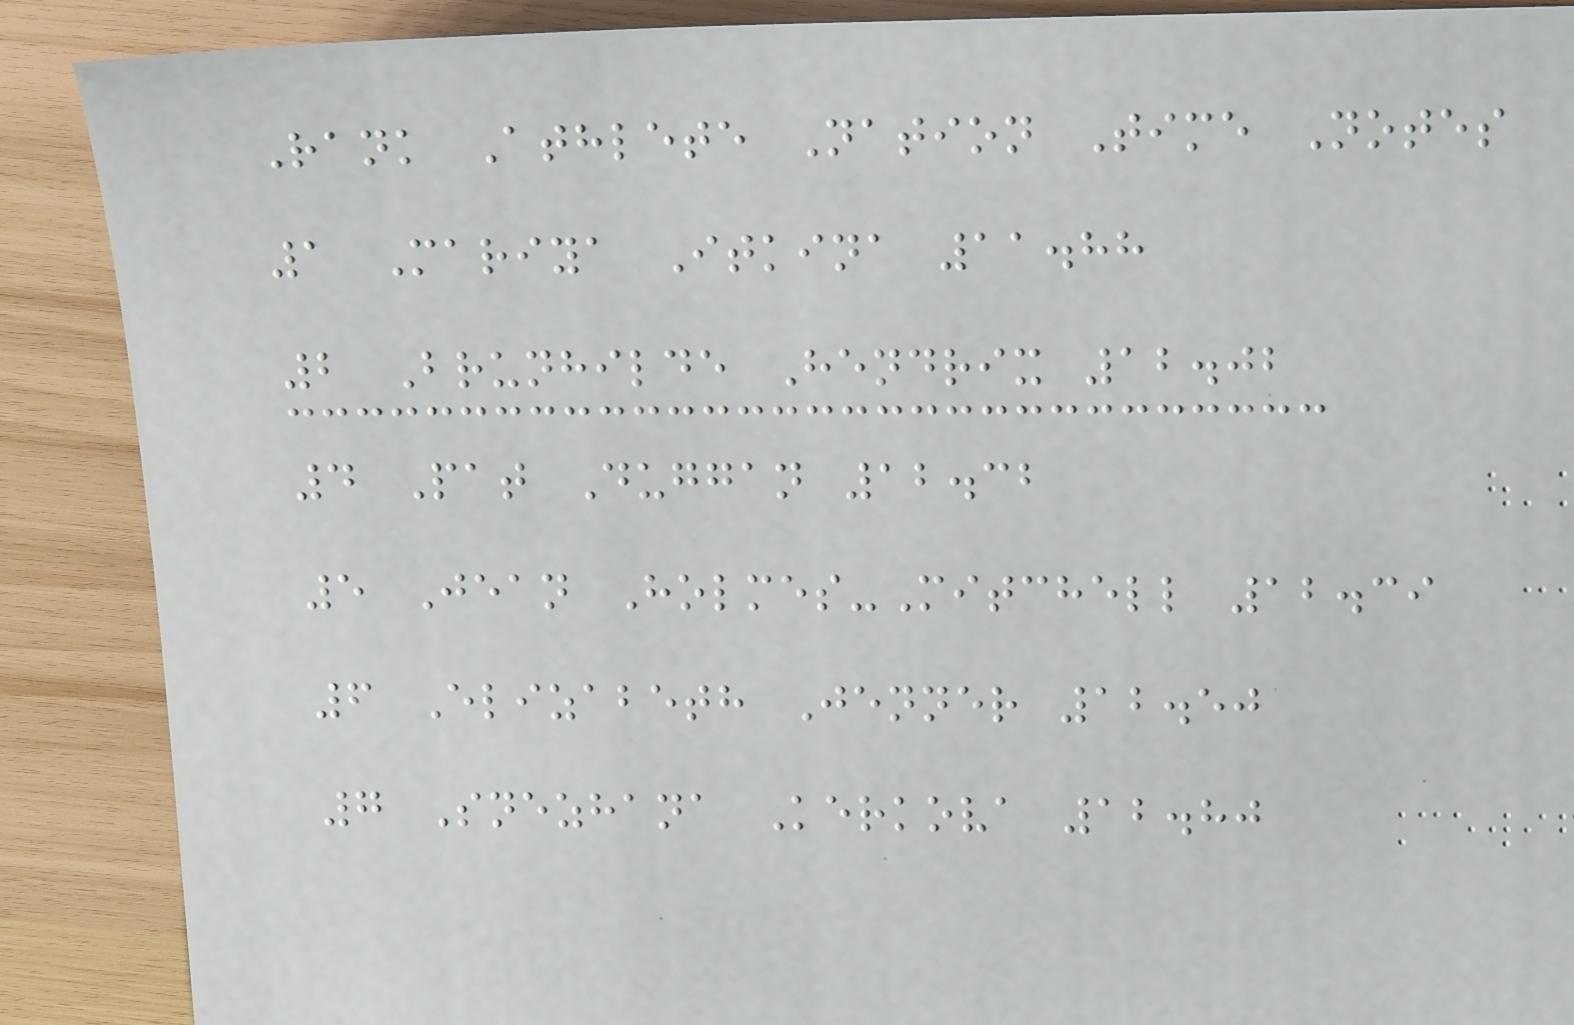Rank Athlete Nation Time Notes
1 Mariya Itkina 11.88
2 Brunhilde Hendrix 12.02
4 Pat Duggan 12.32
5 Jean Holmes-Mitchell 12.39
6 Elizabeth Jenner 12.50
7 Snezhana Kerkova 12.80
